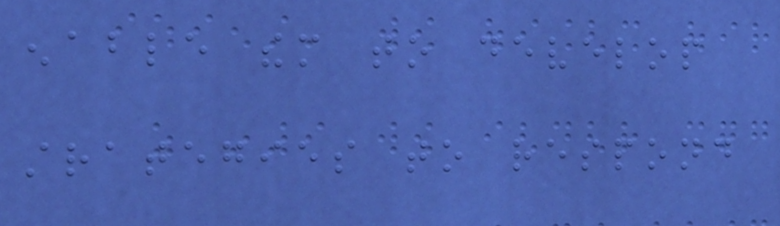enable them to develop
strategies to respond
